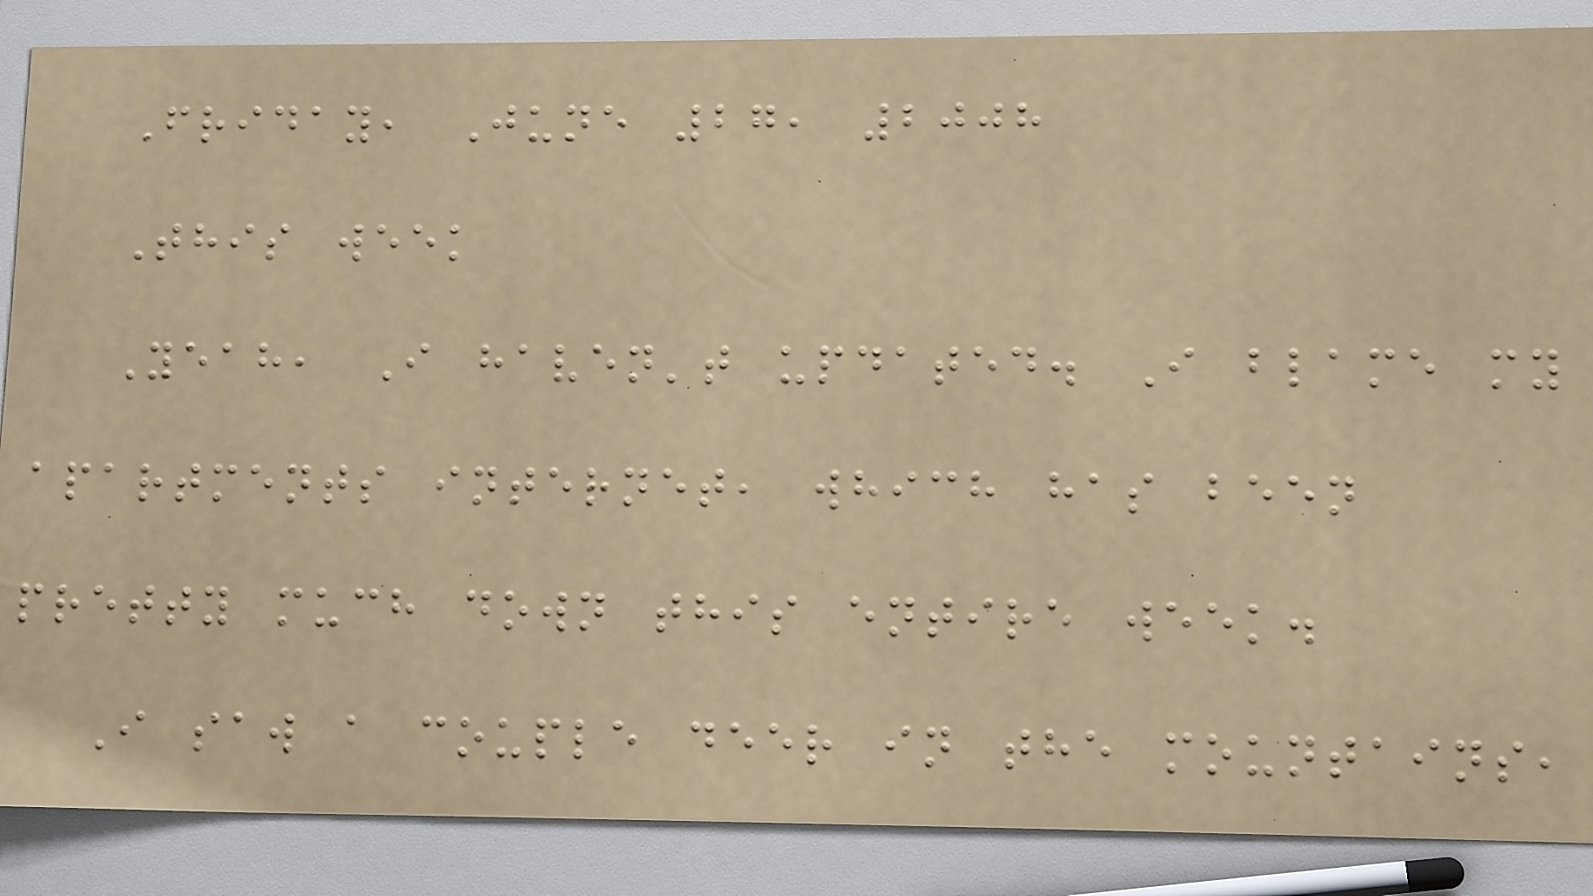Friday, June 27, 2008
This week
Yeah, I haven't updated. I blame my
apartments internet, which has been
pretty much down this entire week.
I saw a couple deer in the mountains,
